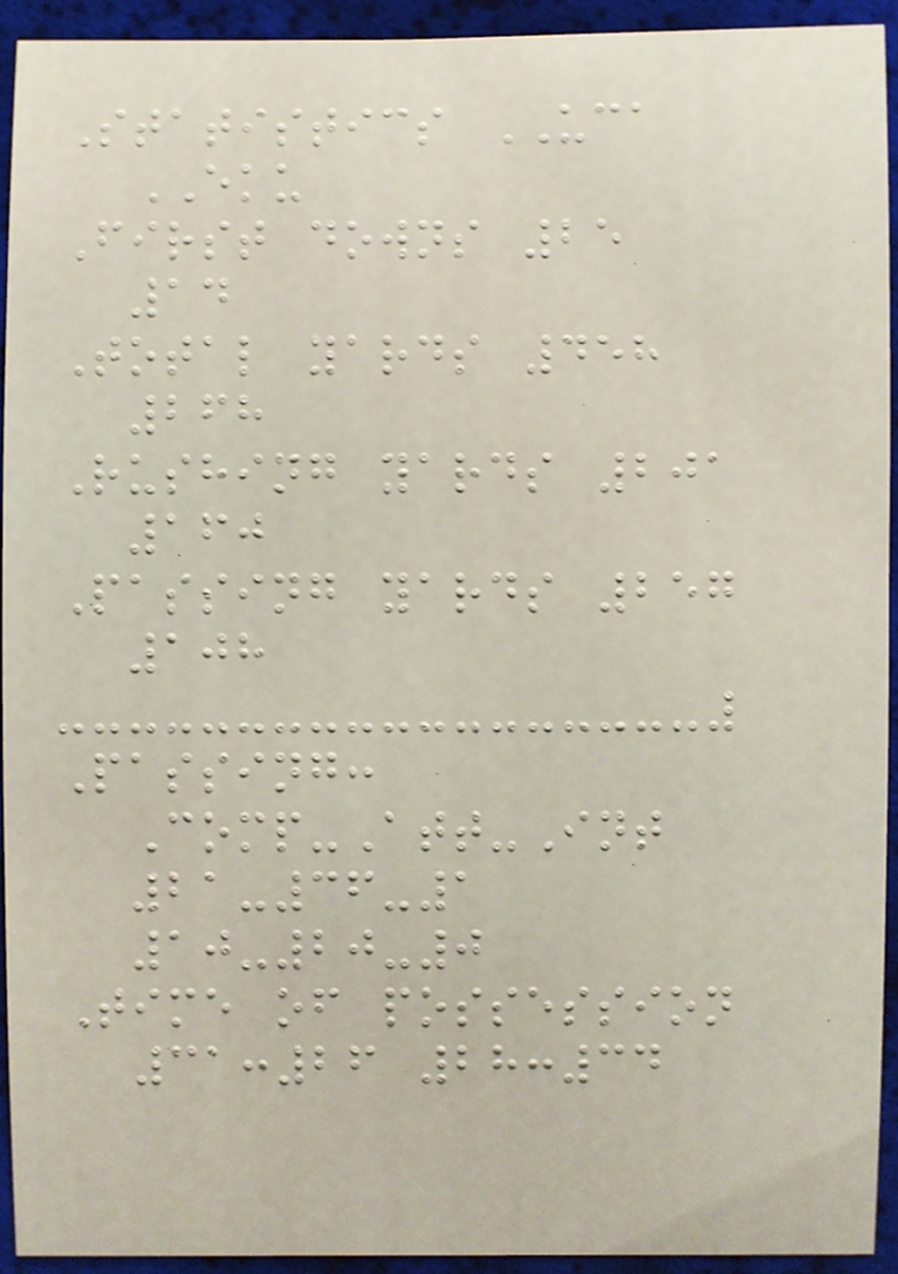Statistics UCA
EKU
First downs 25
14
Total yards 458
268
Rushing yards 201
160
Passing yards 257
108
Passing:
Comp-Att-Int
21-36-1
10-20-0
Time of possession
31:26 28:34
